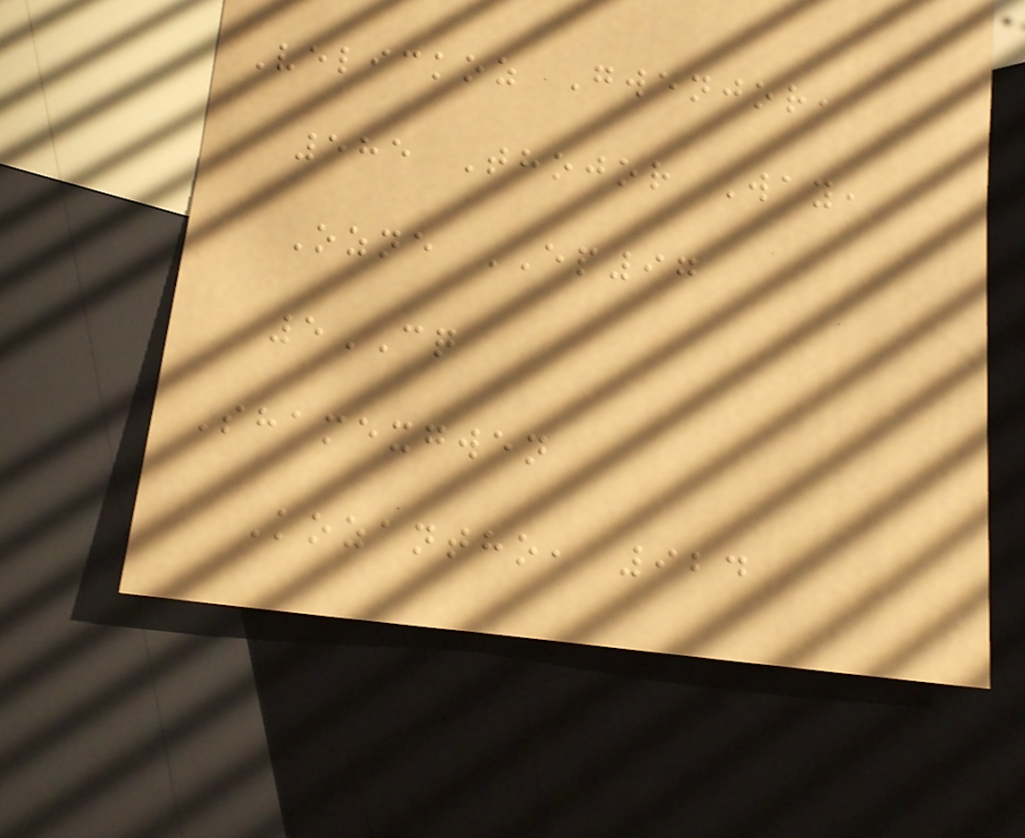Velickoz Gwenjor,
585 Thojor Way,
Ozne EP97
5CQ
Shamexgwen
Kozantho, 924
